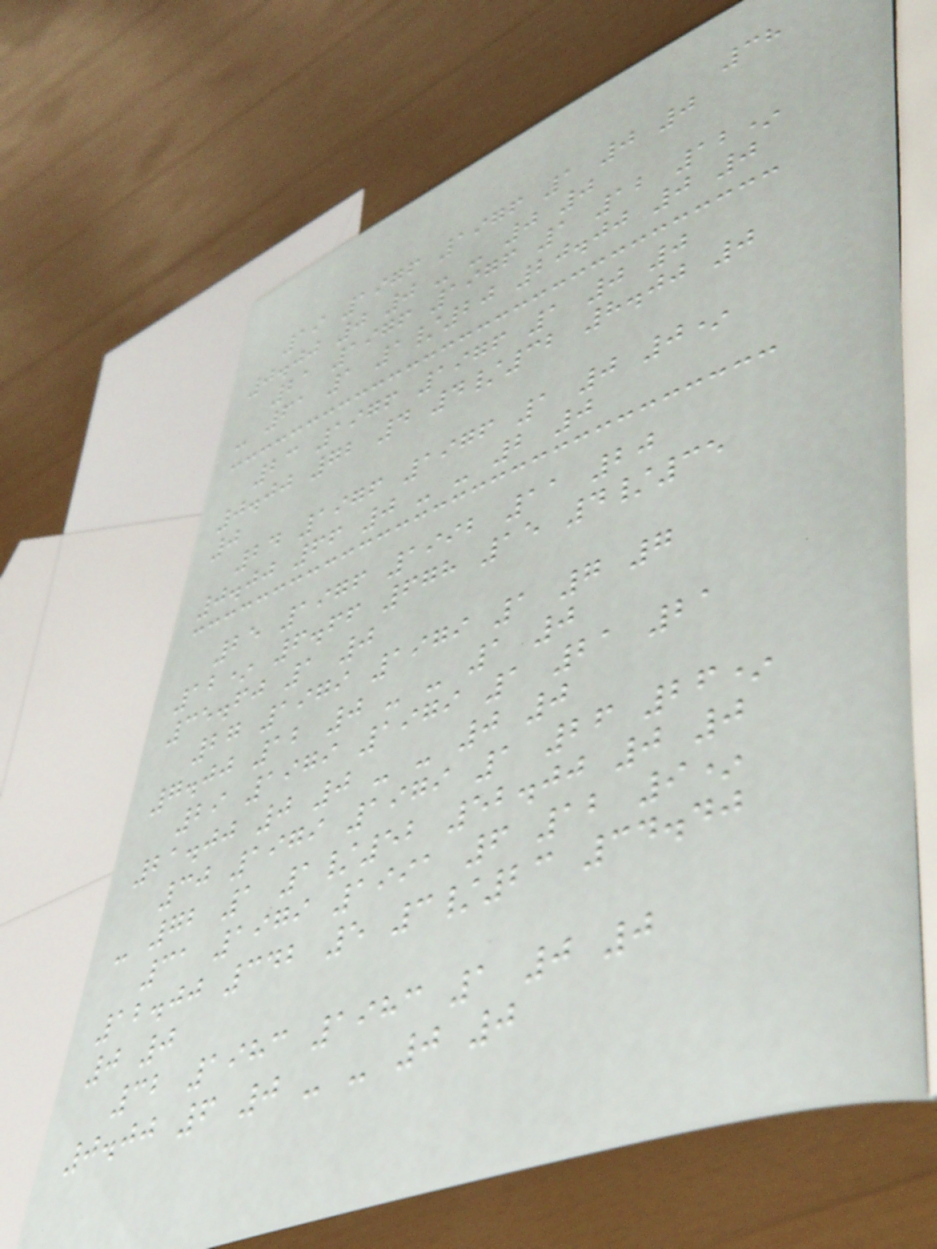38
19 1976 1976 1 0 0
0.00 0 0 - - 0 0
21 1976 1976 1 12 12*
- 61 1 1/20 20.00 0 0
23 1976 1976 1 0 0
0.00 72 4 4/32 8.00 0
0
24 1976 1976 1 0 0*
0.00 66 0 - - 2 0
25 1976 1992 11 20
12* 6.66 678 15 4/35
35.60 1 0
27 1979 1979 1 7 7
7.00 12 0 - - 1 0
29 1979 1979 1 21 21
21.00 0 0 - - 0 0
30 1979 1979 1 26 26*
- 72 1 1/52 52.00 0 0
31 1979 1991 6 12 9*
12.00 342 5 3/23 34.40
0 0
32 1983 1983 1 0 0
0.00 6 0 - - 0 0
